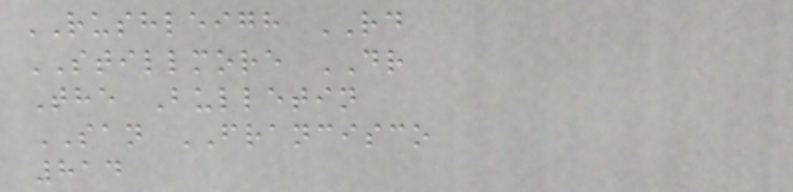RUSHLEIGH RD
STILLMORE DR
The Bulletin
SAN FRANCISCO
814
